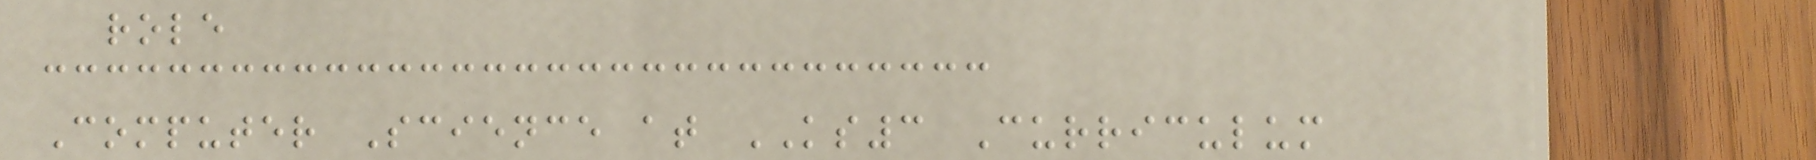role
Computer Science at KS3 Curriculum
